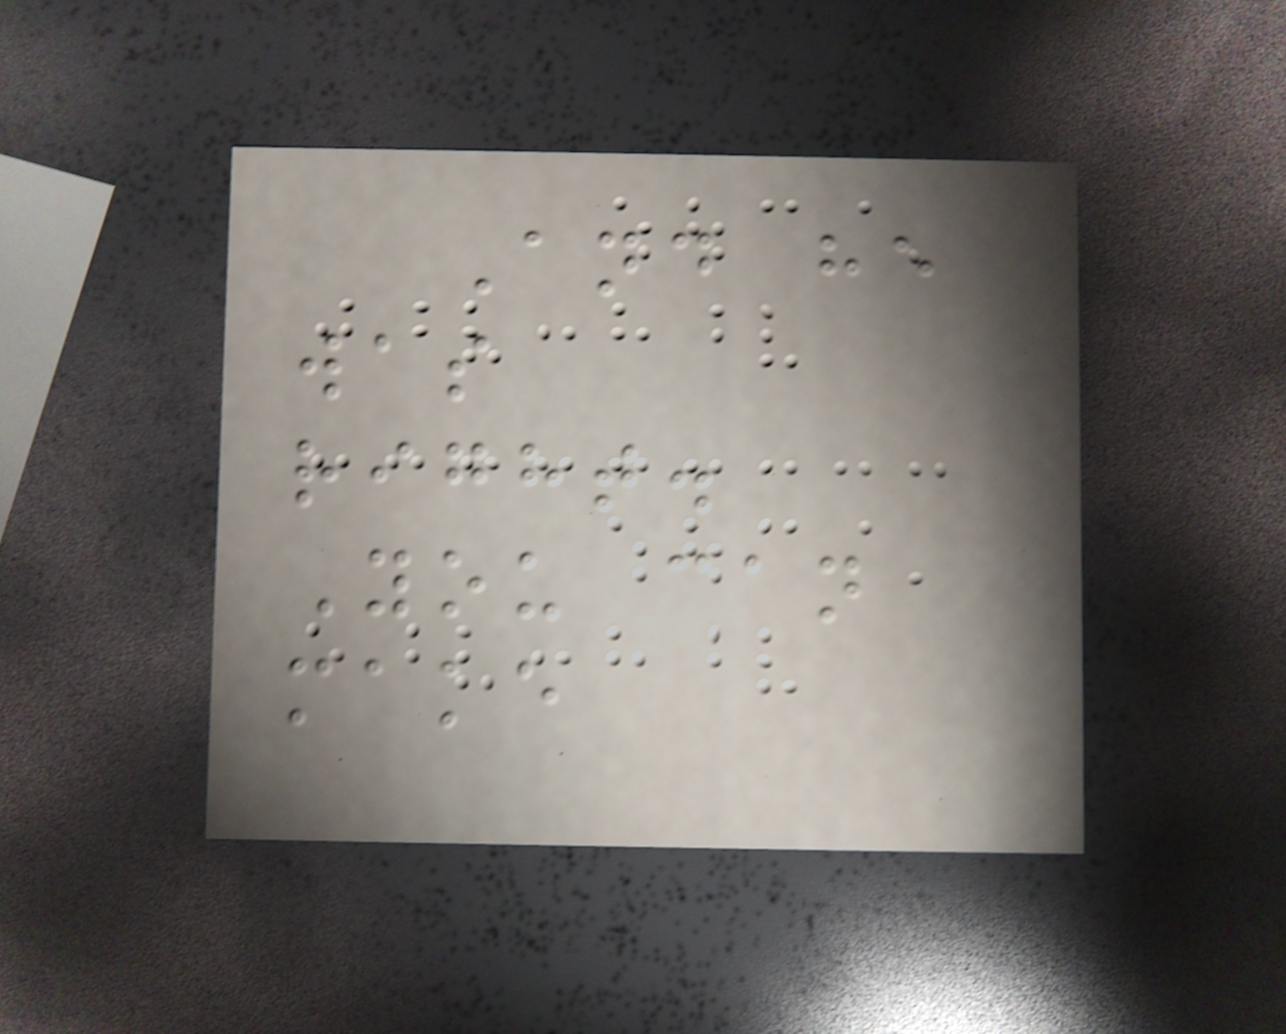And he
was
right.
You can
make
